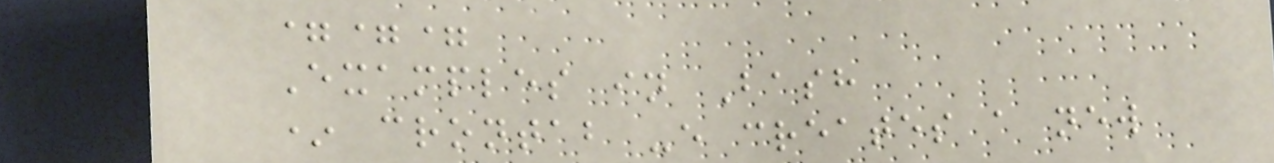===
Examples in Bash
* crontab -e creates a new
